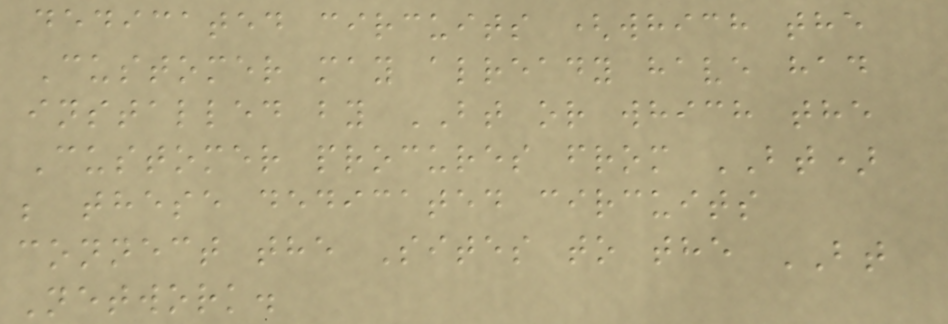dedicated circuits (which the
Customer may already have had
installed by BT or which the
Customer procures from BT)
; these dedicated circuits
connect the Sites to the BT
Network.
